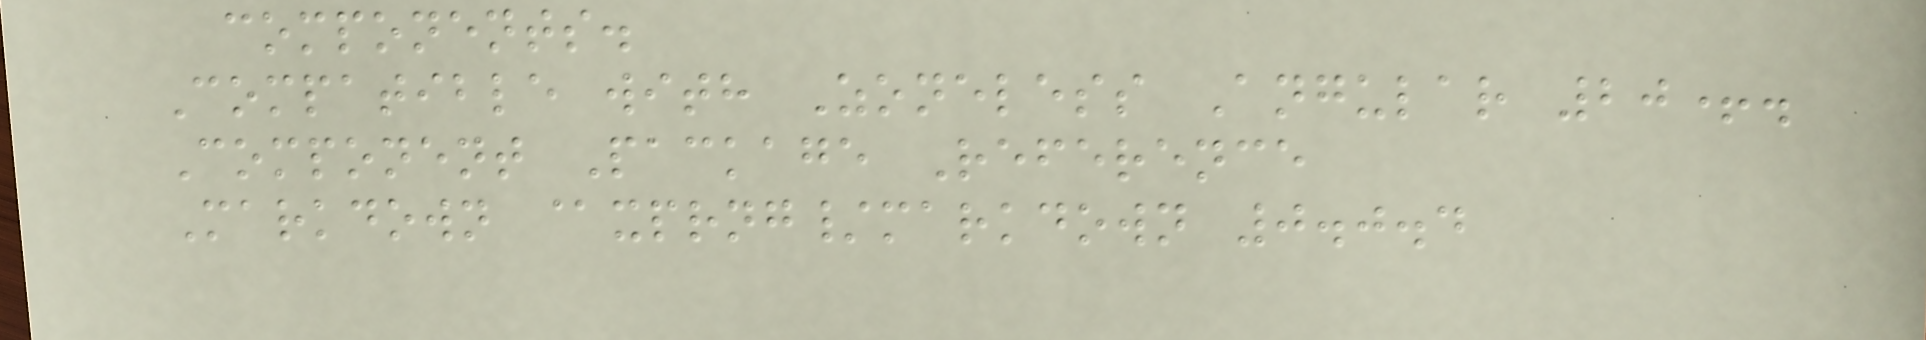components.
Compatible with Zoneless Angular 20+.
Component Package Reference
Markdown @xprng/markdown 0.0.4
